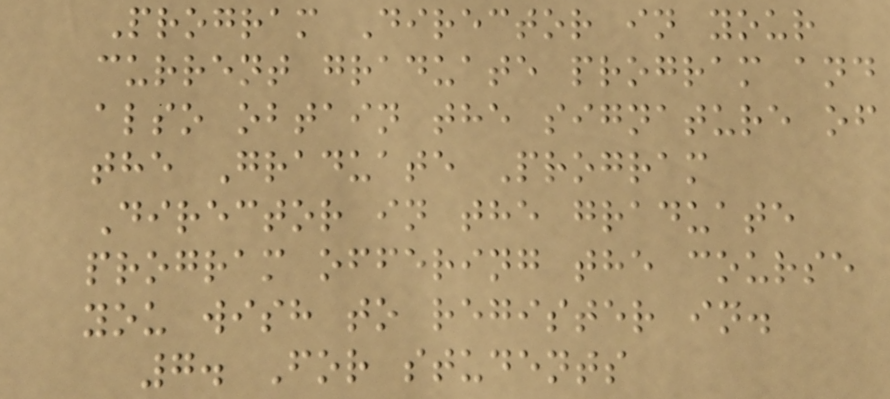Program Director in your
current graduate program and
also obtain the signature of
the Graduate Program
Director in the graduate
program offering the course
you wish to register in.
7. For students
